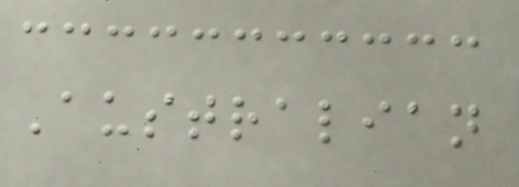Australian
